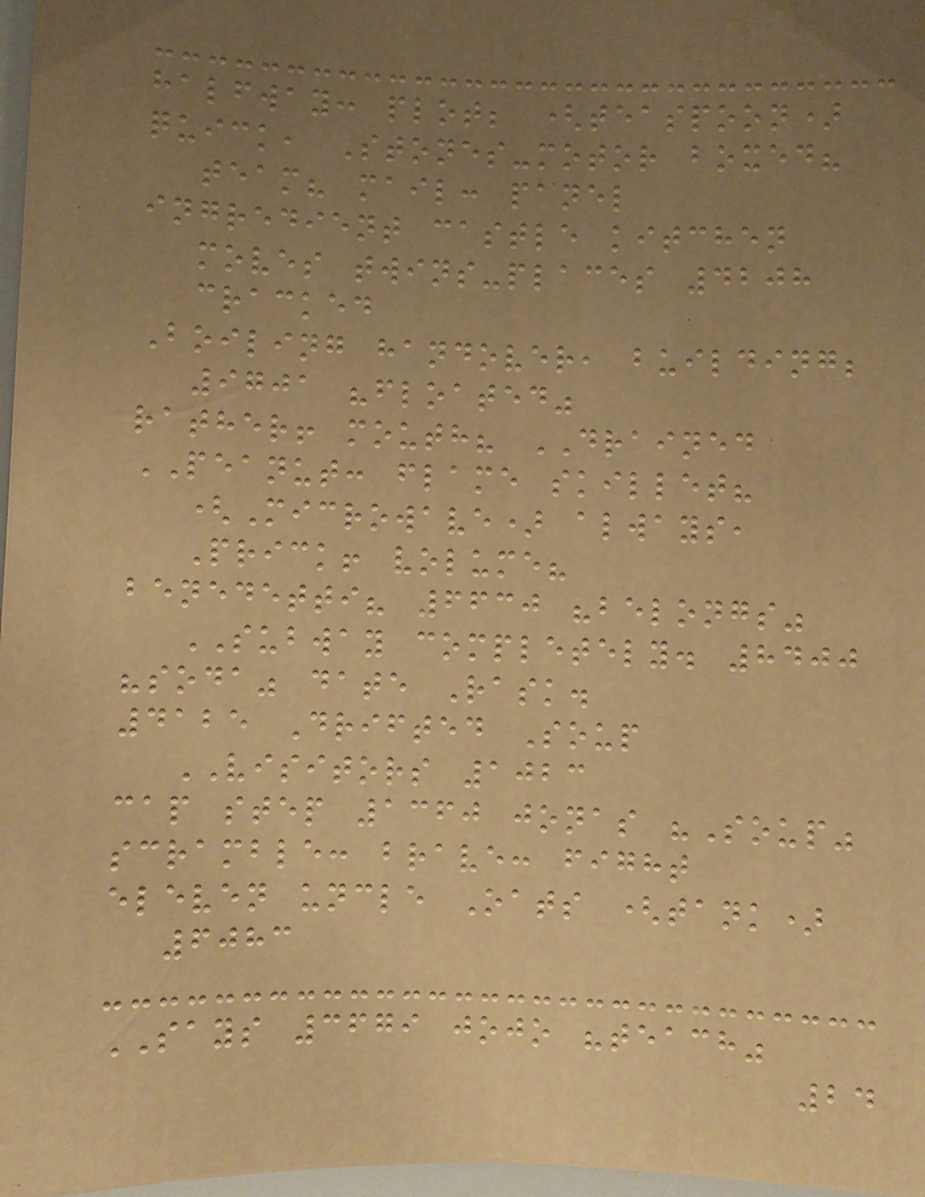halfway: plot; (teaspoon)
quick, Stones-motor boxed?
team? mail: panel
ingredient castle kitchen
moves twins-places 4208
cracked
Boiling handover, building;
9701 "floated"
rather! mouth? DRAINED
PEANUT: flame skillet?
(Microwave) always,
Prick! volume?
benedetti? 6630 "belongs"
SUBWAY completely. 8400
"soda" date Rask.
4125 Drifted Soup
VISITORS 1023
cap step 1360 jonas "Soup"
scramble: brave: fight
eleven uncle Oats (tank)
6083
SAYS 3679 jojo "teach"
24
